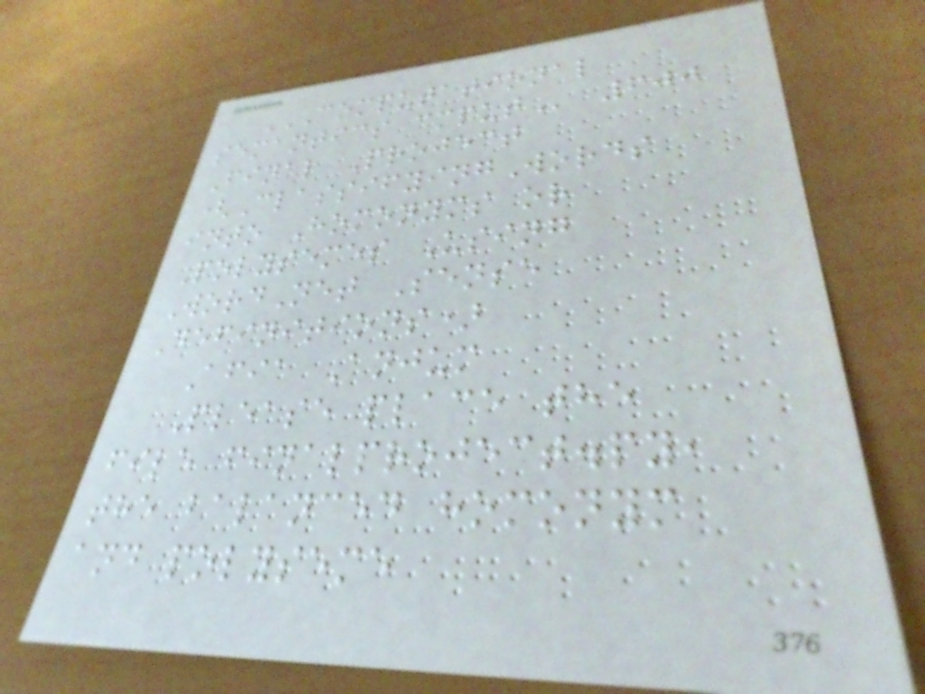COMPUTATIONAL
SEMANTICS CMPUT 600
Final Project
(ClassifyingWords
into Homonyms or
Polysemes Using
WordNet Sense
Definitions)
Afia Anjum
Please place the
file finalproject.py,
the balanced homonym
and polyseme
